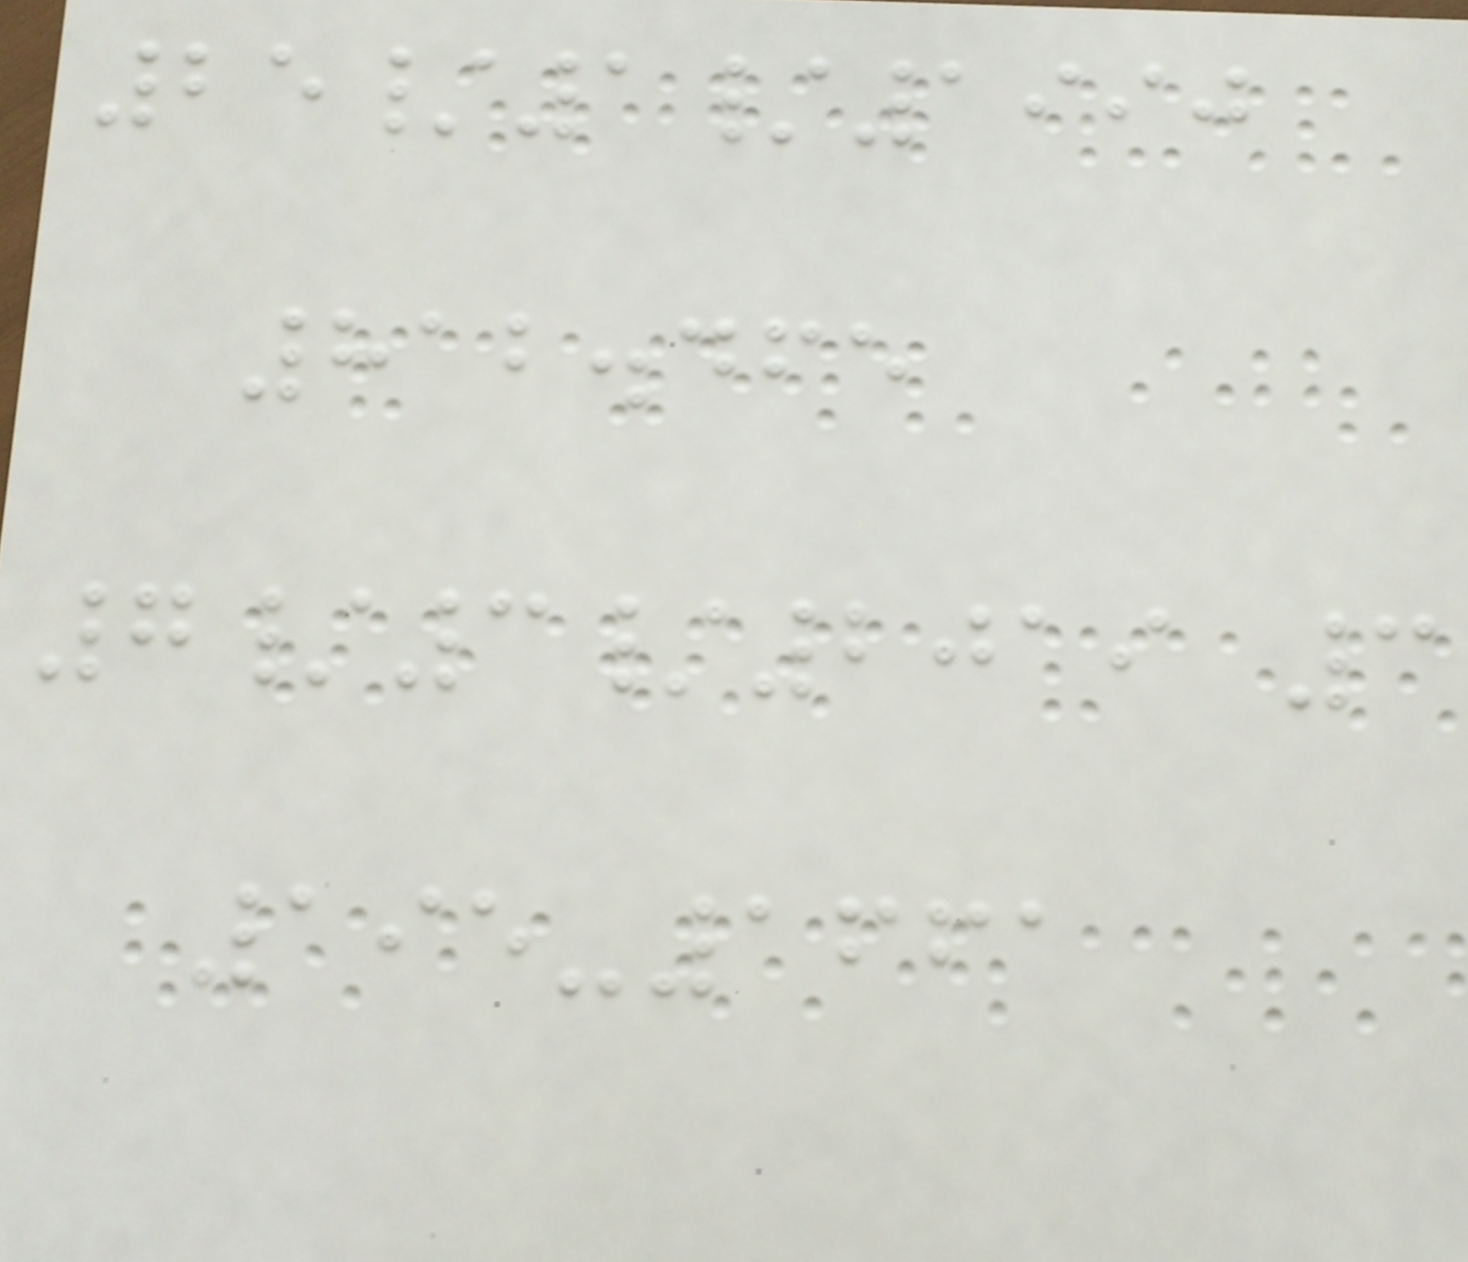25/1/1990
812.465
7/3/2019 3
195-1661
